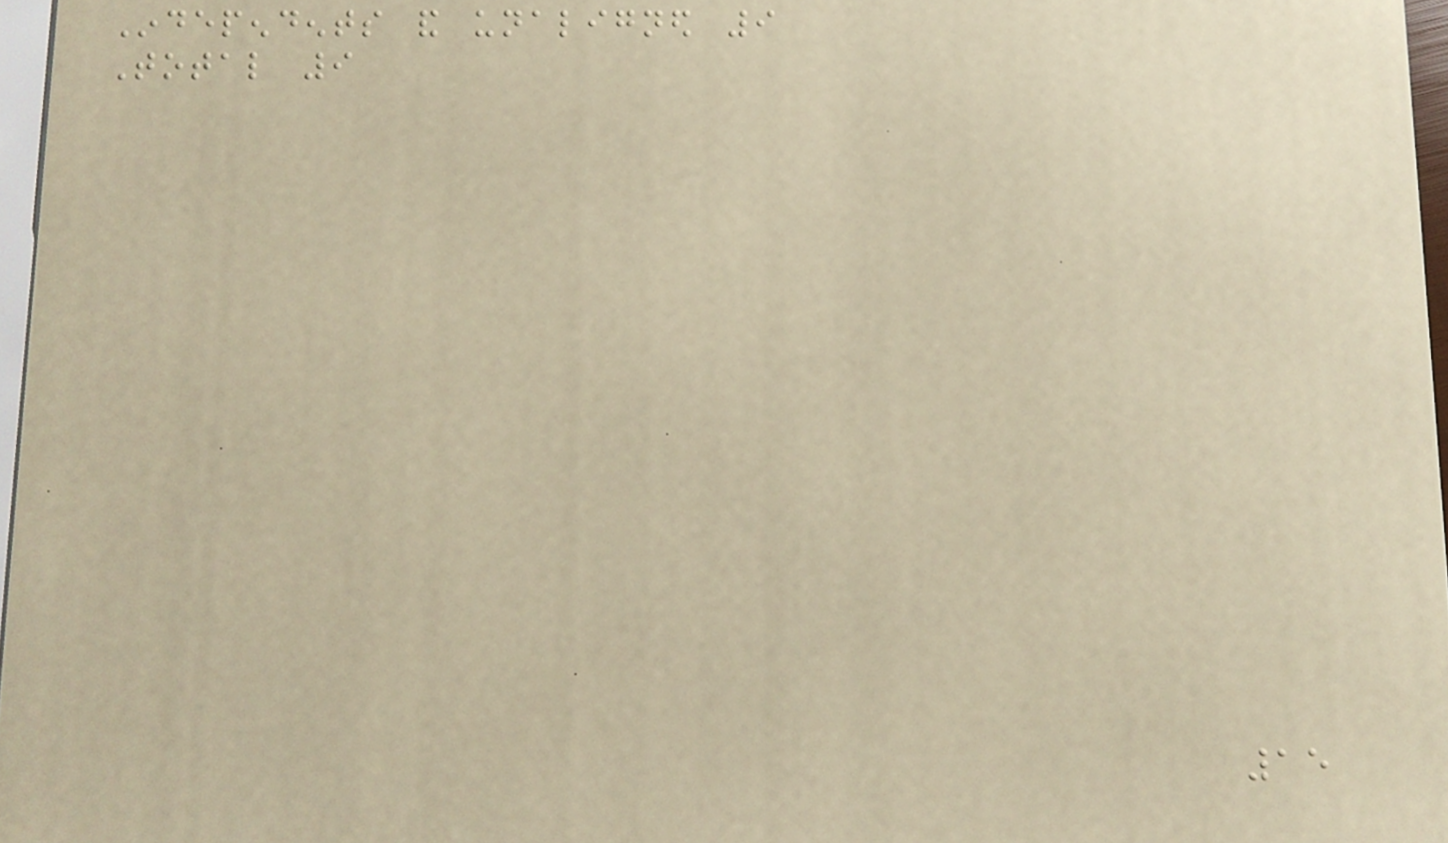Independents and unaligned 9
Total 9
15
